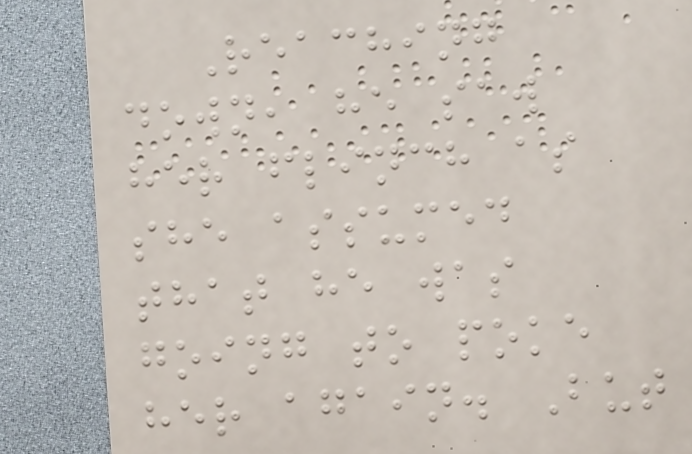Reaching
down, he saw
her flinch as
she assumed
that he was
going to poke
her again. But
